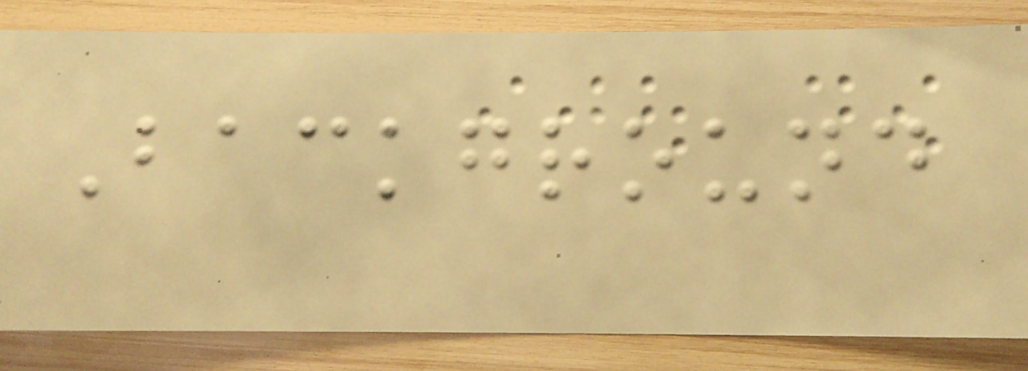Background
